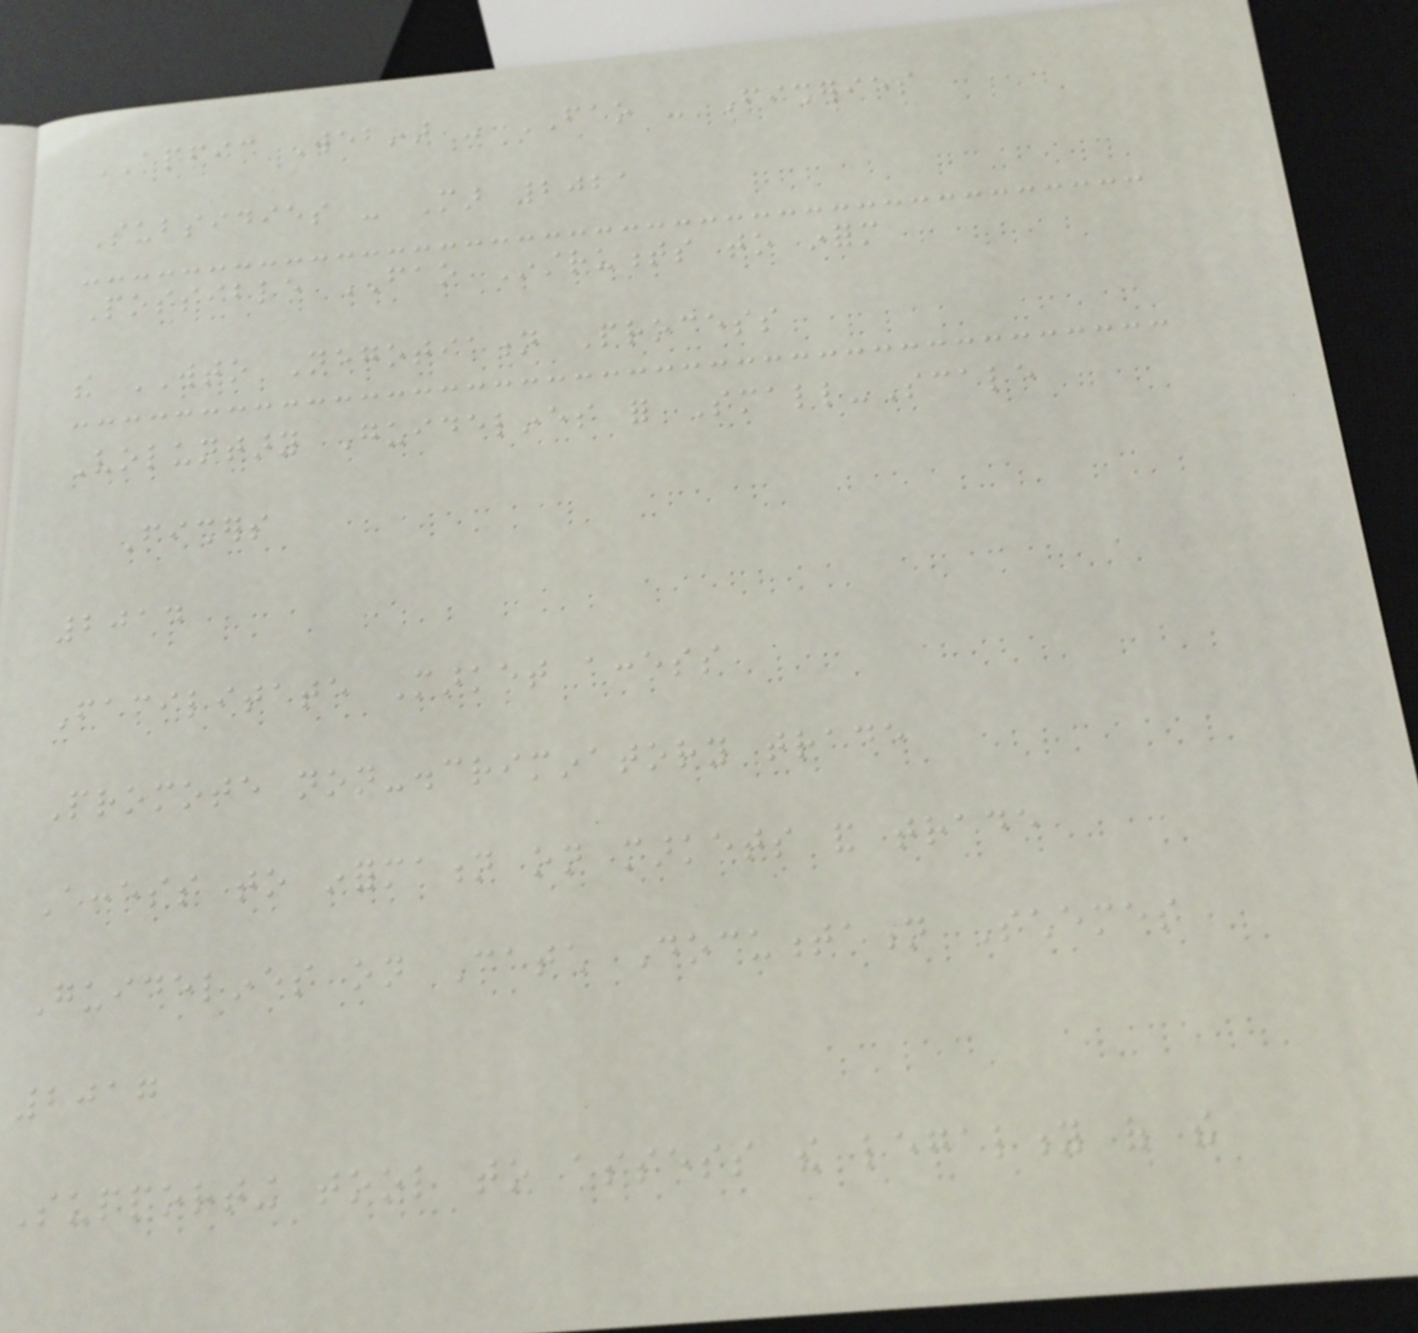APFIC Webinar - FAO - Fisheries
Subsidies - Mar 2021
Possible FAO Instruments to inform
the WTO Negotiation Process
Voluntary Guidelines for Small-Scale
Fishers
2014
Facilitate Market access
Promote non-discriminatory trade
Access to information on markets and trade
Guidelines on Catch Documentation Schemes
2017
Supporting tool to assess the legality of the
